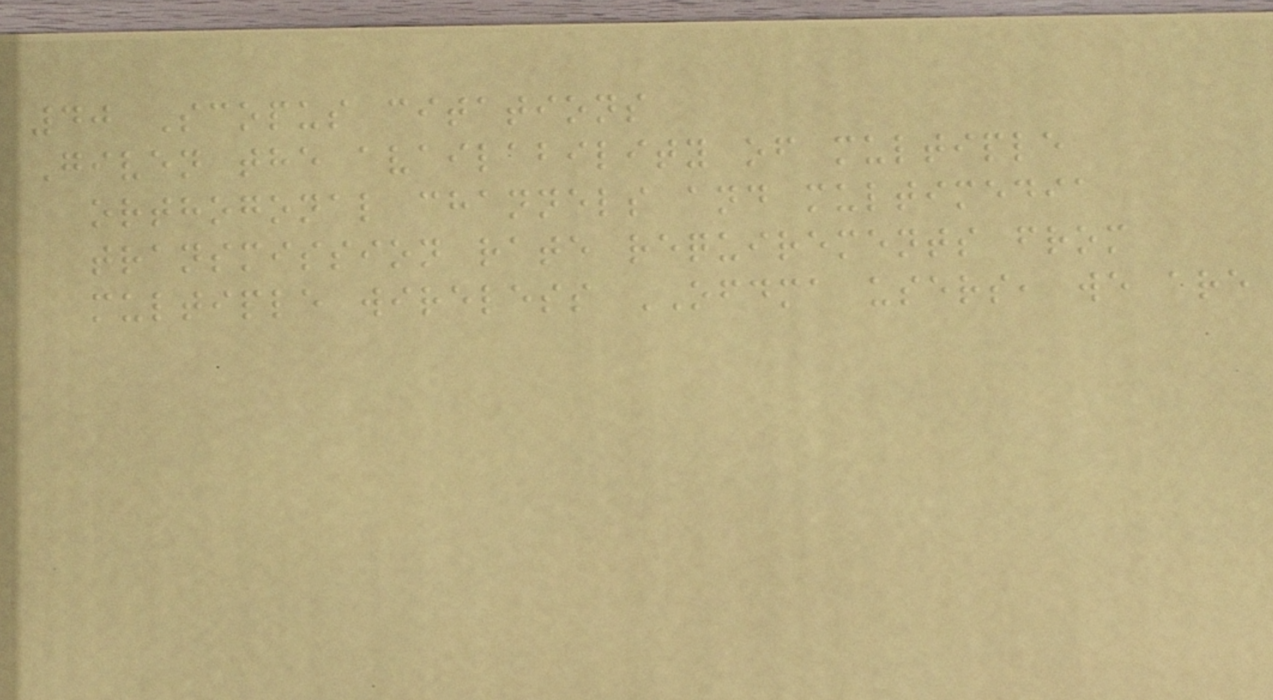40 Scopus citations
Given the availability of multiple
orthogonal channels and multimedia
transmission rate requirements from
multiple wireless OFDMA users, we are
